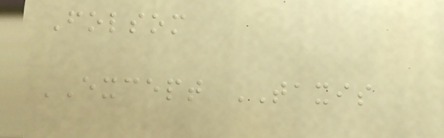Folsom
EXCEPT TAXIS
